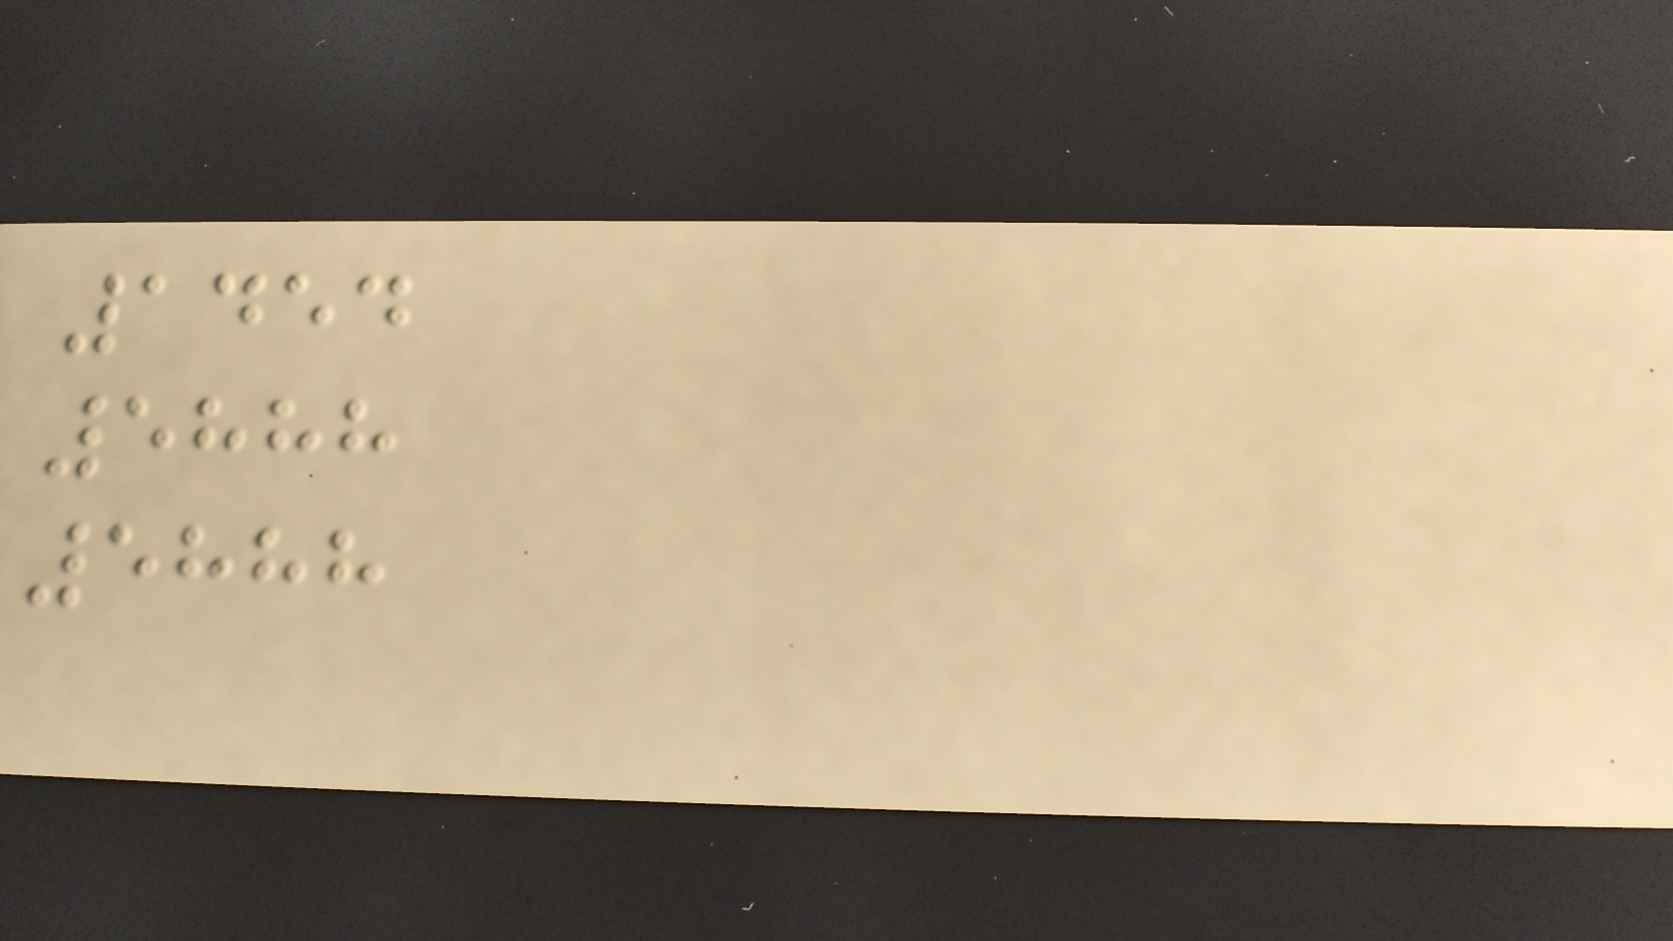1454
5888
5888
